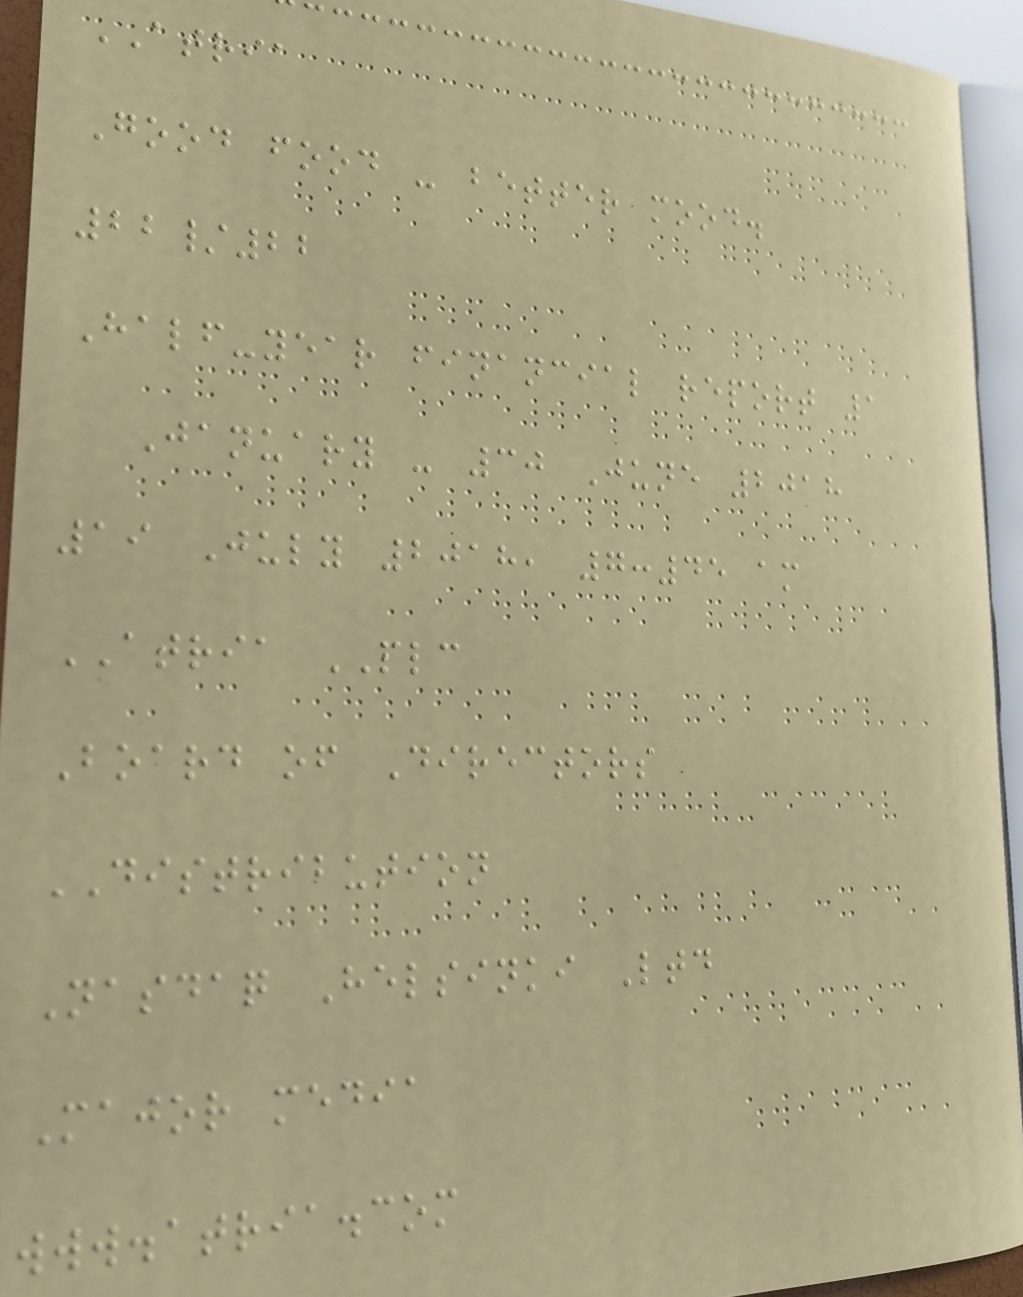ATRIA
Good food - better mood.
22/22
Half-year financial report 1
January - 30 June 2018
19 July 2018, 7:45 am
ATRIA PLC
Board of Directors
DISTRIBUTION
Nasdaq Helsinki Ltd
Major media
www.atria.com
